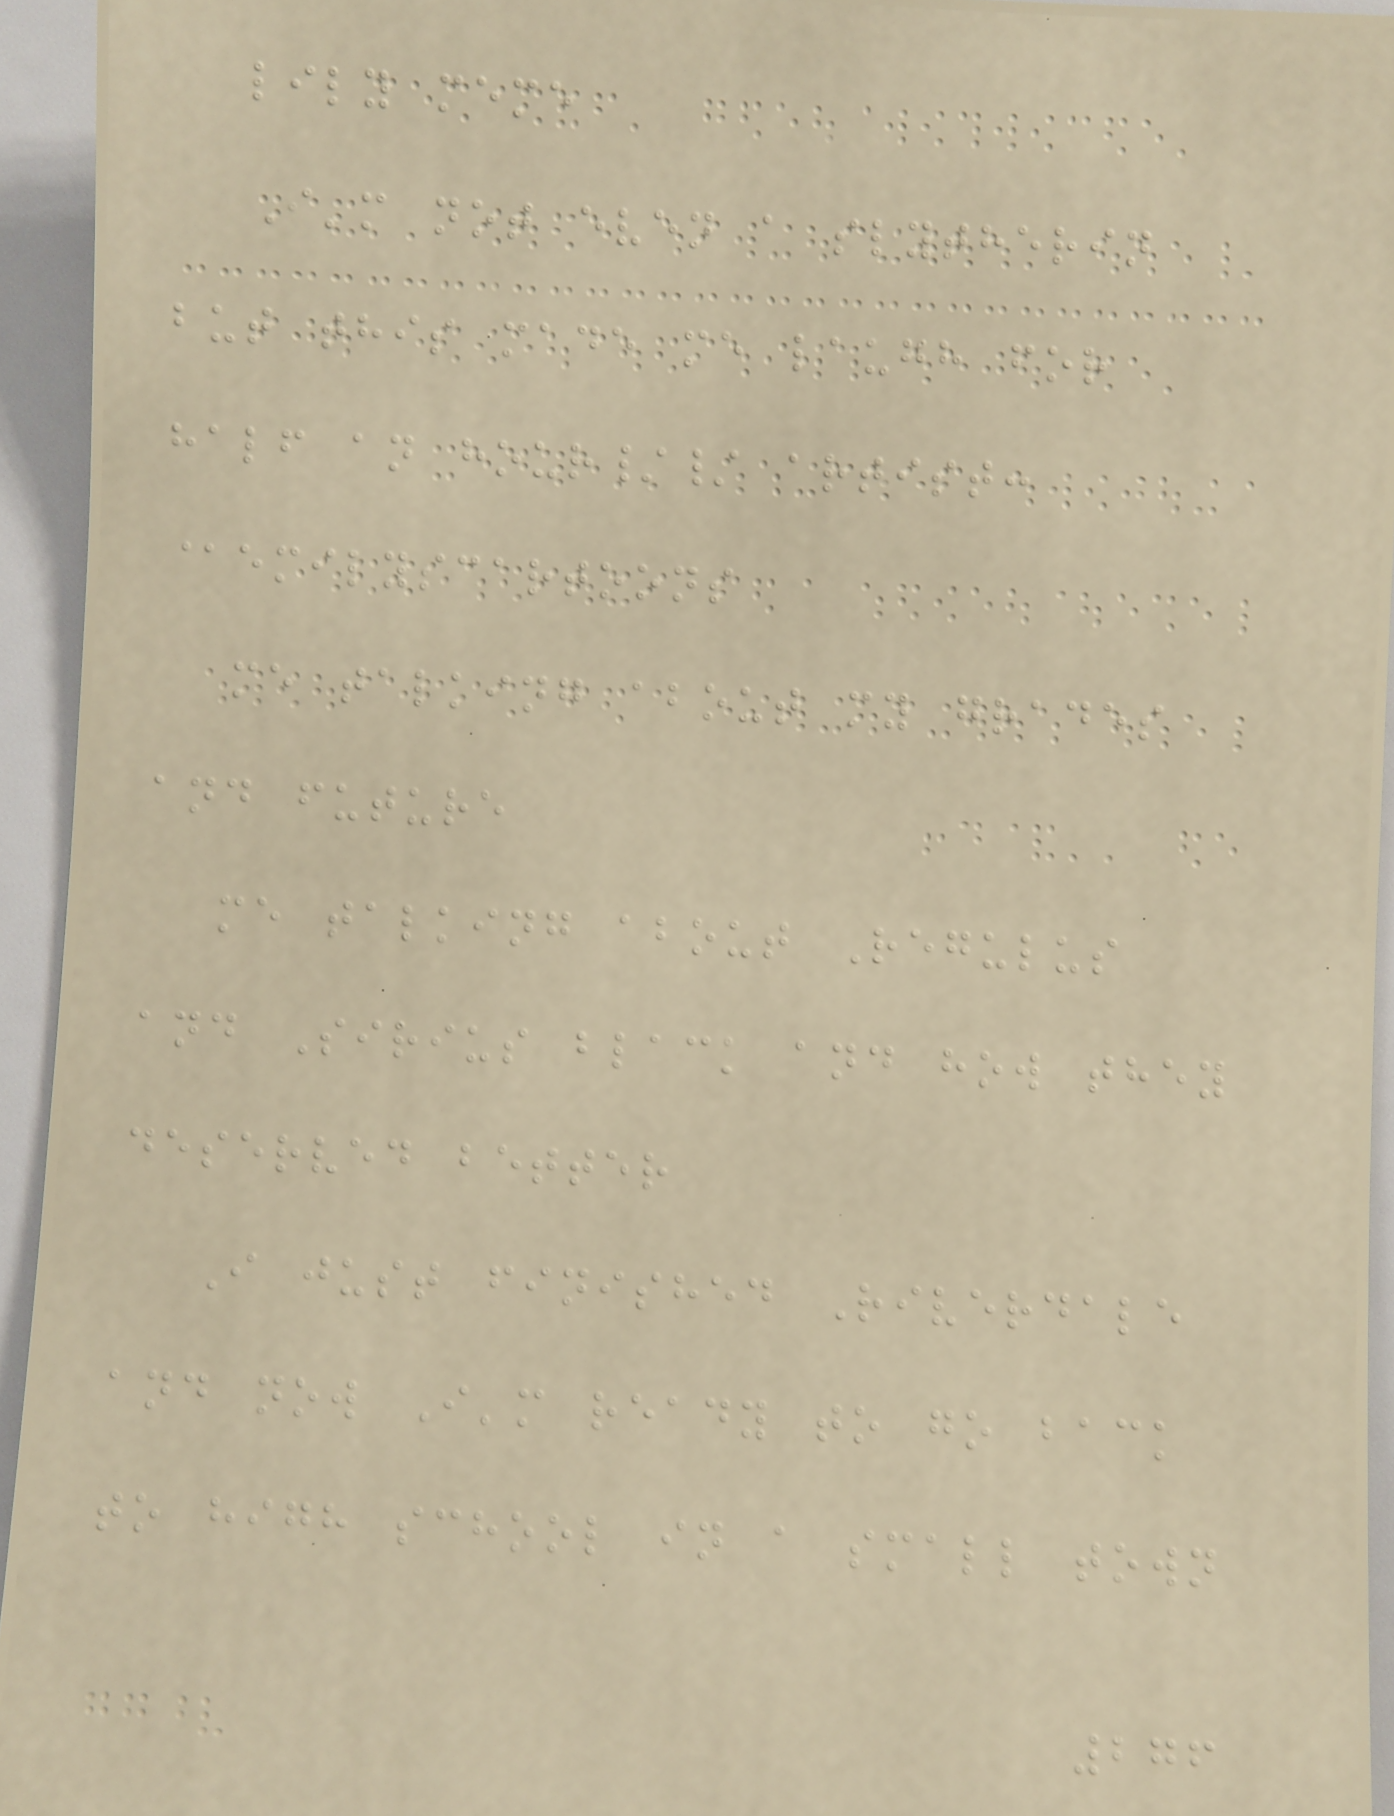lily meme
I'm not even a slytherin
but this made me laugh for
half an hour// artist:
@emilyscartoons
me talking about my grades
and future
me talking about Regulus
and Sirius black and how they
deserved better
I just finished Riverdale
and now I'm ready to go back
to high school in a small town
276
